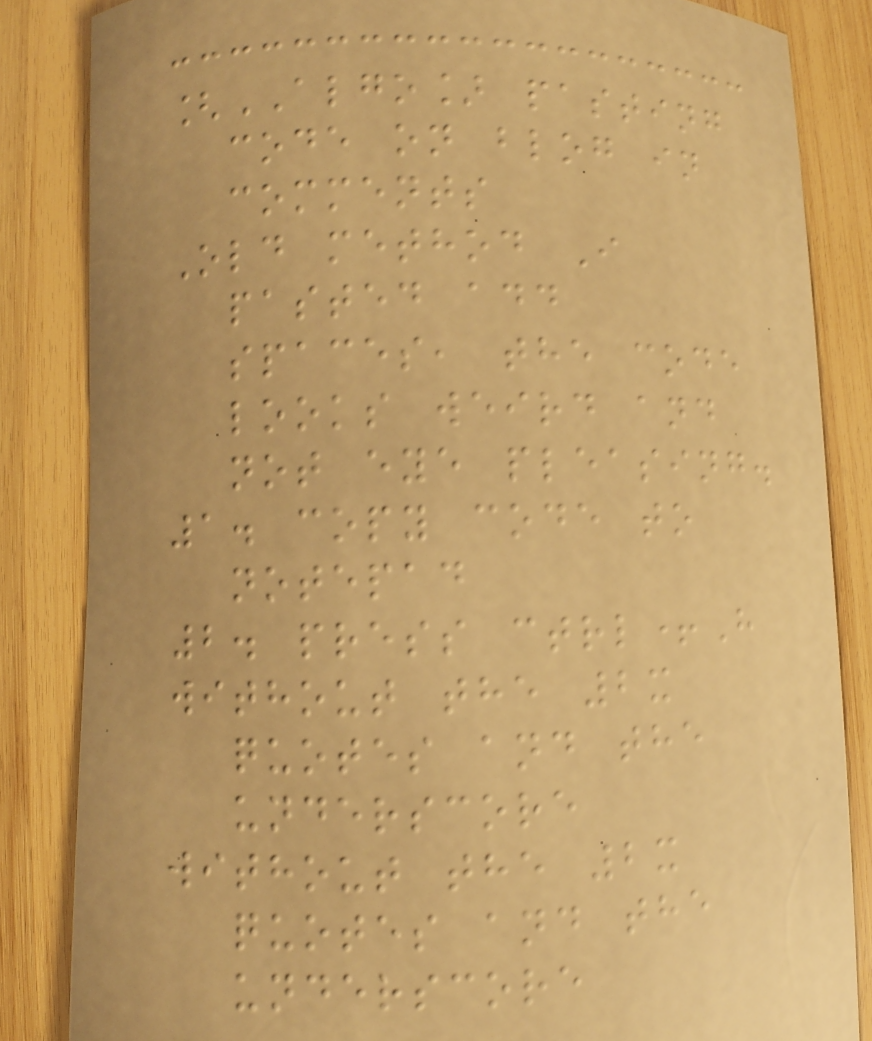[ALGO] pasting
code on blog in
comments
Old method I
pasted add
spaces, the code
looks weird and
not eye pleasing.
1. copy code to
notepad
2. press ctrl+H
without the 2x
quotes and the
underscore
without the 2x
quotes and the
underscore
